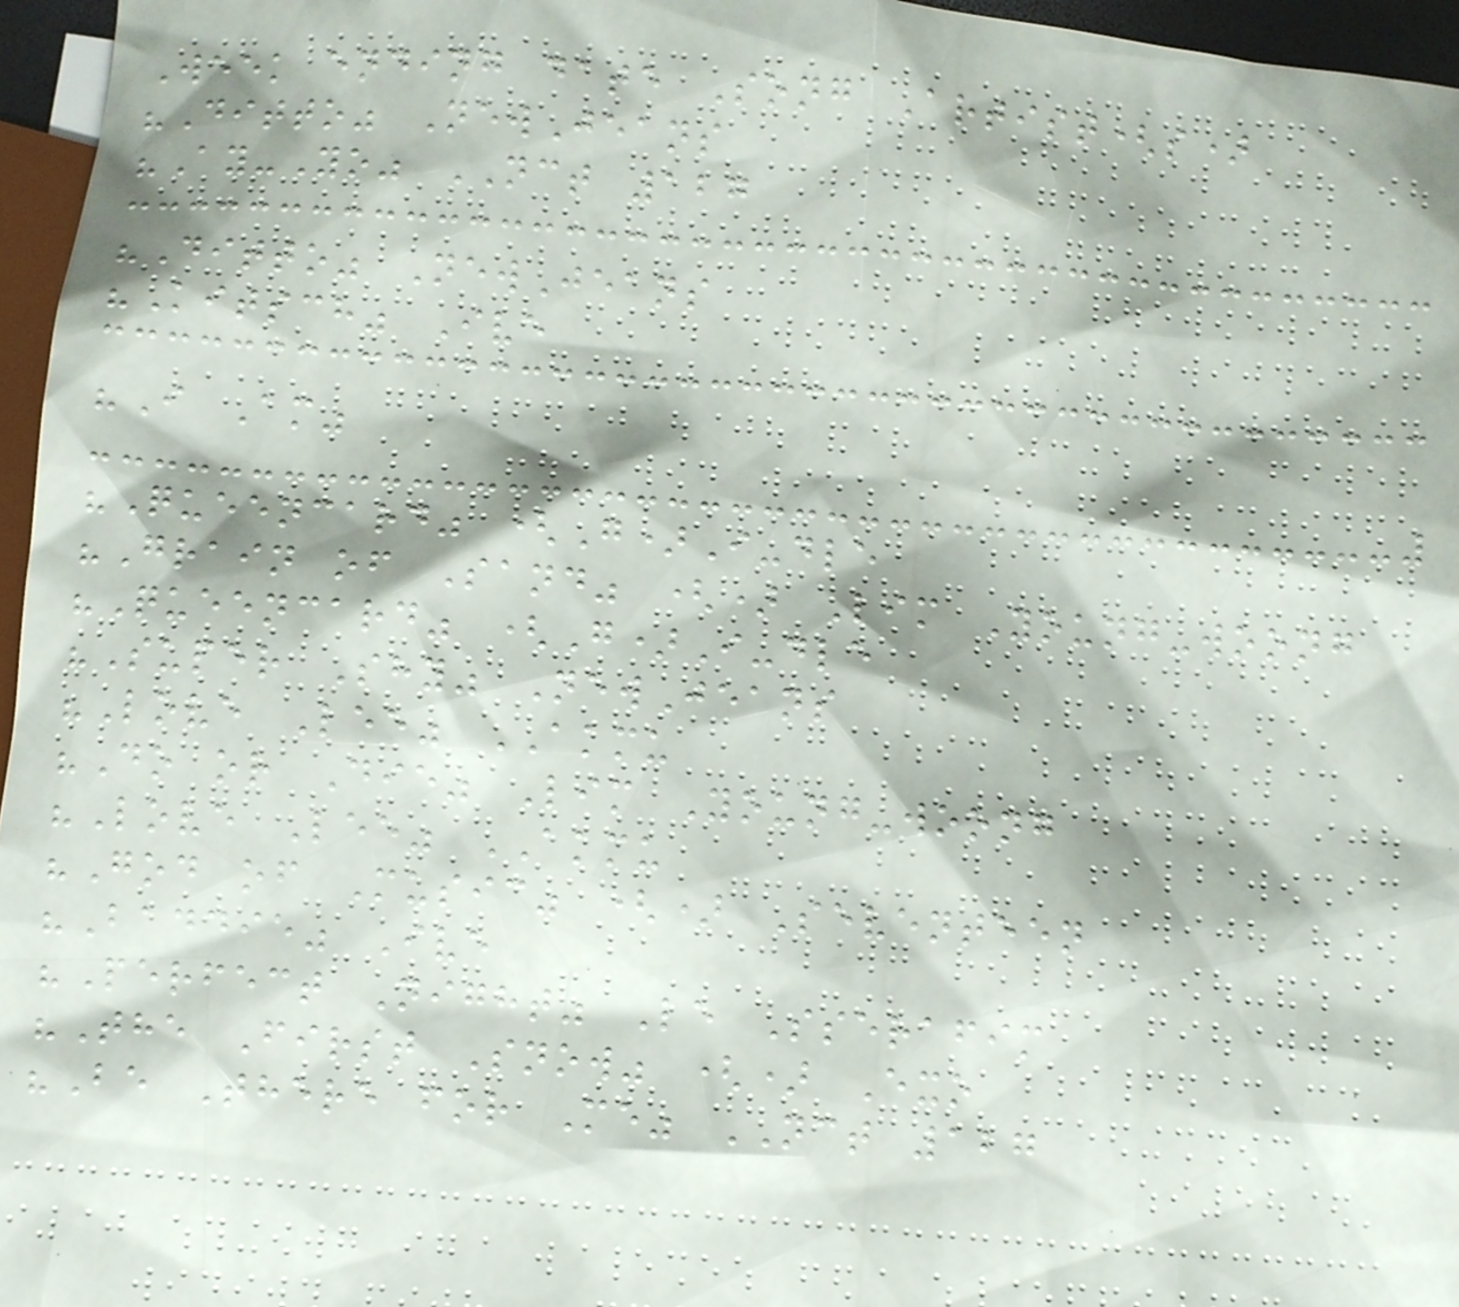Week ending date Song Artist(s)
"Ditto" NewJeans
"Ay-Yo" NCT 127
"Ditto" NewJeans
"Kitsch" Ive
"I Am"
"Queencard" (G)I-dle
"Grain of Sand" () Lim Young-woong
"Queencard" (G)I-dle
"Super Shy" NewJeans
"Love Lee" AKMU
"Do or Die" Lim Young-woong
"Love Lee" AKMU
"God of Music" () Seventeen
"Baddie" Ive
"Perfect Night" Le Sserafim
"The First Snow" () Exo
"Be There for Me" NCT 127
